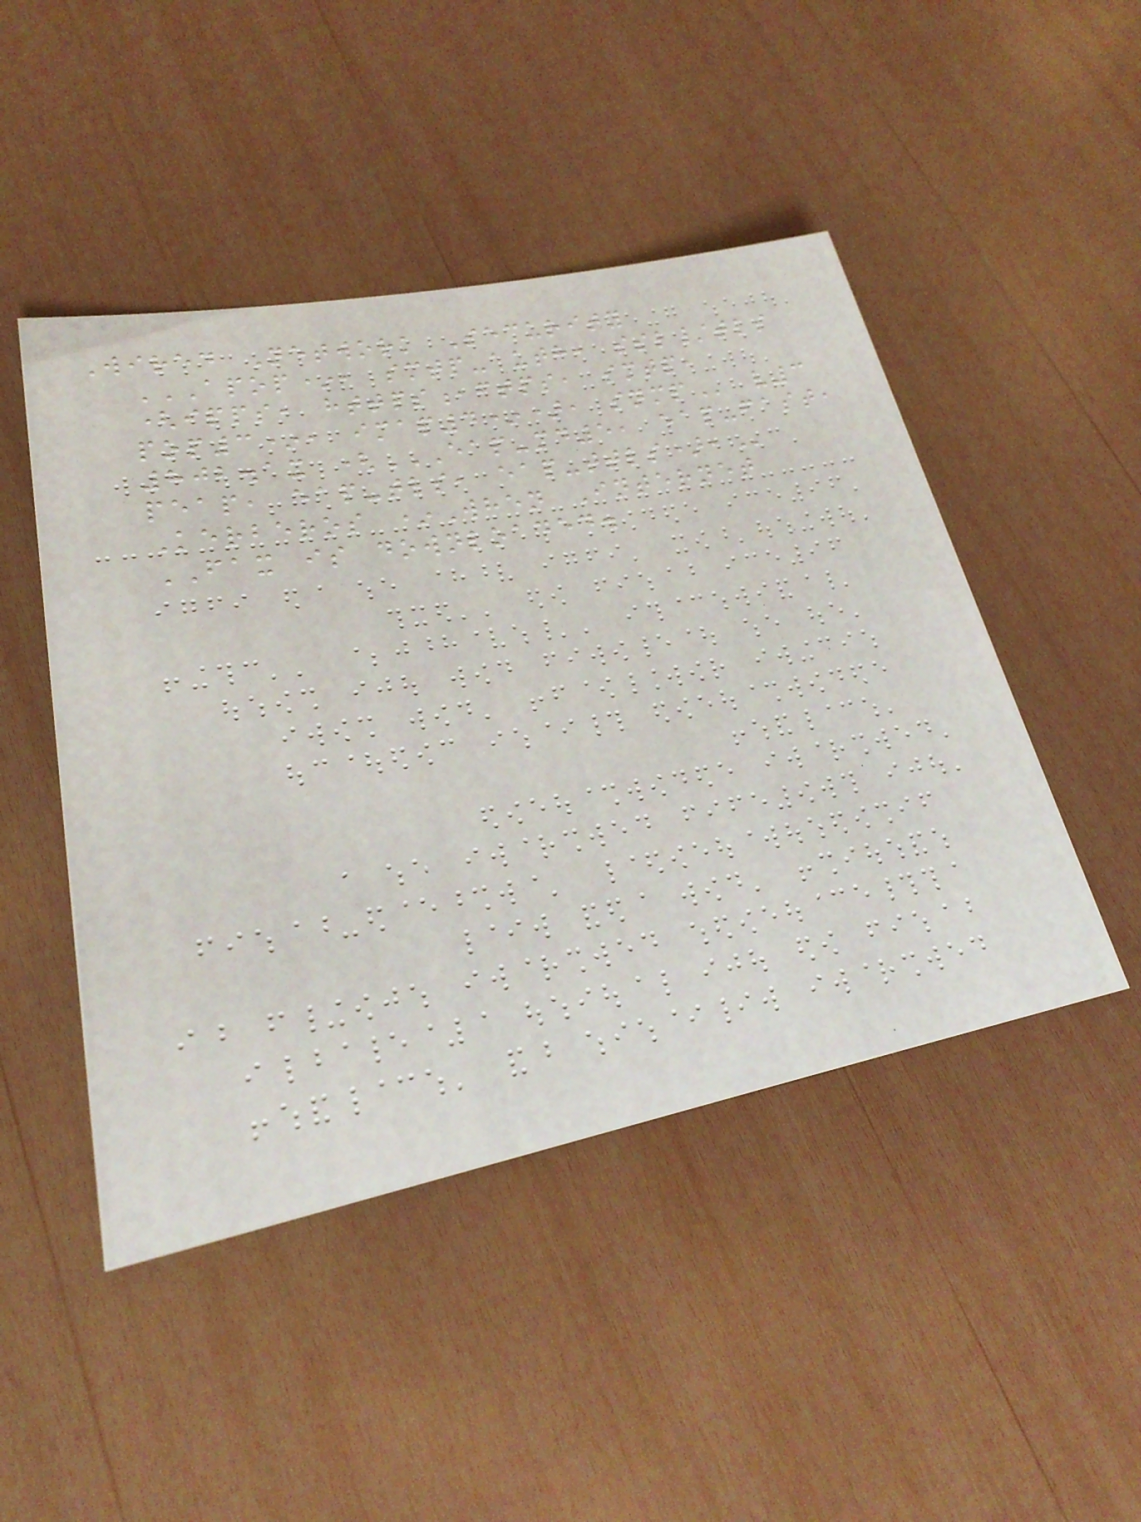Wired Network Security
APOP*, SMTP-AUTH, SSL/TLS
(IPPS, HTTPS,FTPS, SMTP,
POP3*, IMAP4*), SNMP v3
802.1x (EAP-MD5, EAP-FAST,
PEAP, EAP-TLS, EAP-TTLS),
Kerberos *When Internet
FAX is downloaded.
